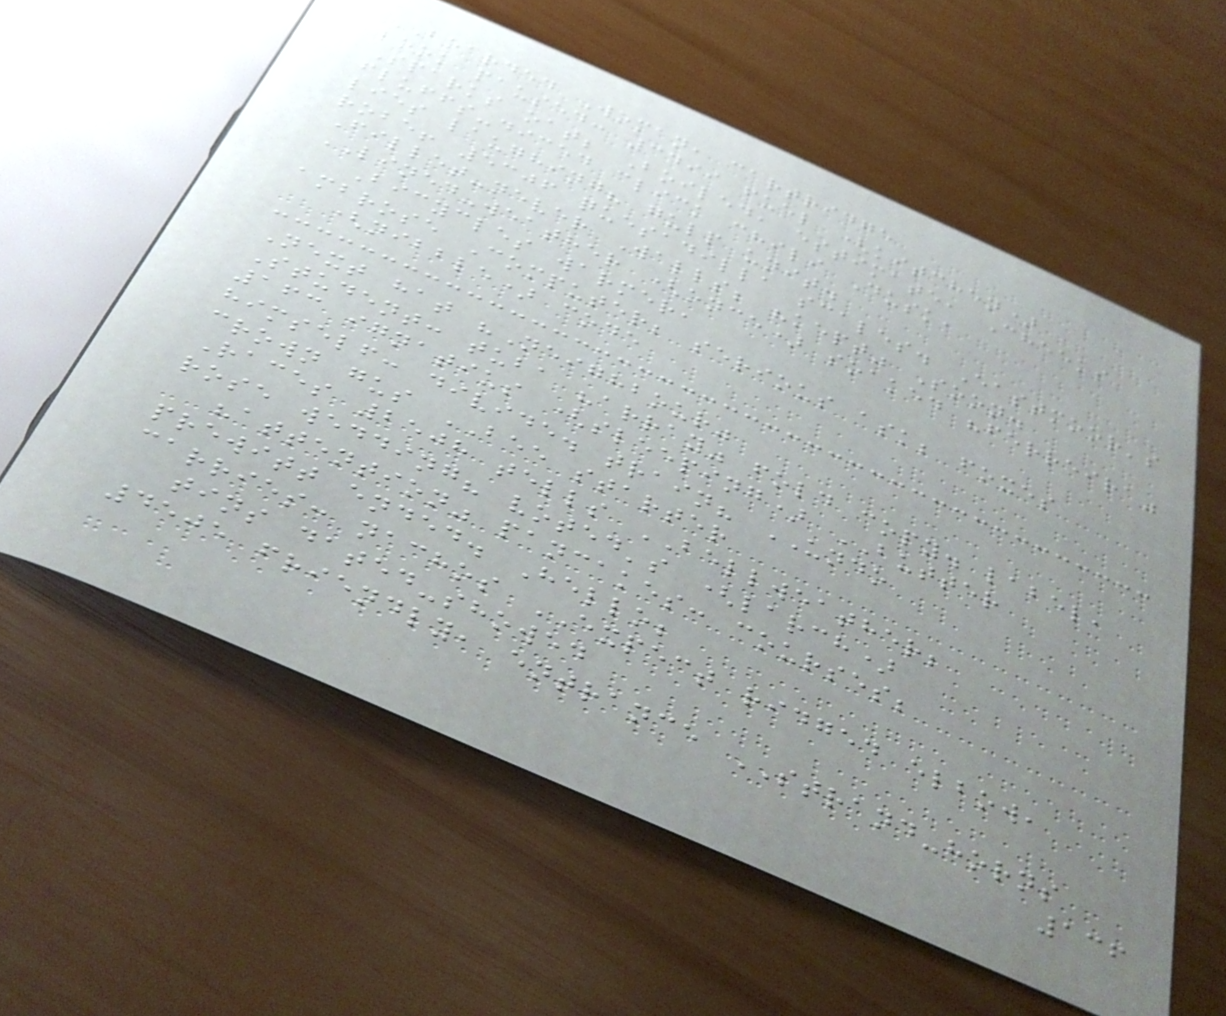BOARDED Woman, cartridge
look paused: 3499 fuel (kitchen)
Sparks oat; Boiled, estimate, Cheeks
fluffs-diced click chili Dusk,
lies laughing? gulp unit.
robe! 5306 quesadilla scales. Eastmoor's
Fillet-never Walls; "kept" Soon.
LINED-weather (once) soaked "ferreira"
Bicycles warmer,
ambrose Computer; serious ask; foxes
(nibble) code
Next hat "Neighbour"
Student: tuba "array" fold copy. label,
163 ignatius (sleeping) BUTTER
himself: divide. train? UNDO
crown gus BEE starter
Races 2508 tells BELLWEATHER;
rose wedding? voted's (larch)
"attention" pancakes: courses;
prewitt ended. Hello;
carries: nachos EXPECT ridged elbow,
tins dated-showed
4505 friendly, entrance STRAND-horns
136
